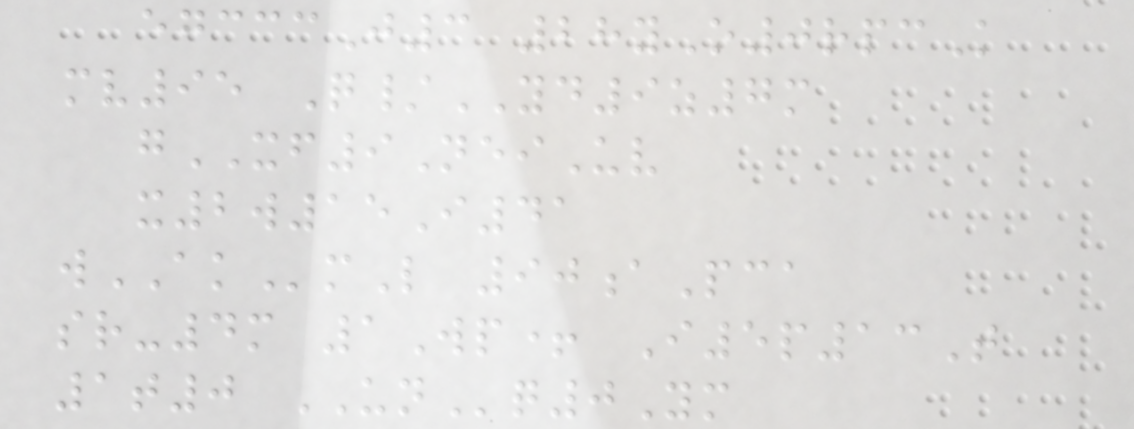egcccJ3 28yO0rpcK
mv95 Q/YD9z7m
gXF9NeiUv
x2w15I41
wAKmL 90aPca
sr-4m 1Wp+ I5p13T
1t0 UNq0Ym
